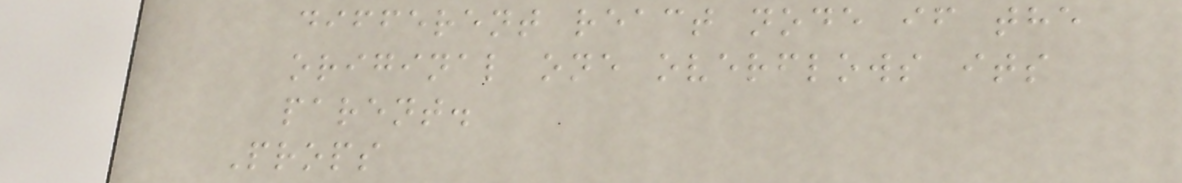different react node if the
original one overflows its
parent.
Props
